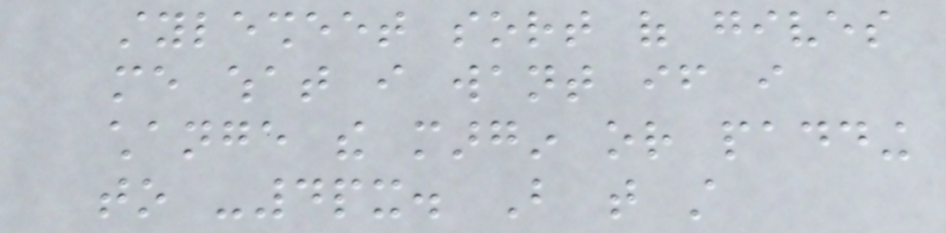stylesheet sort of gives
me what i want if i
change the margin or padding
to -4px. But that still
